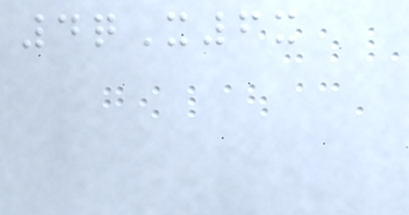4qX6x
